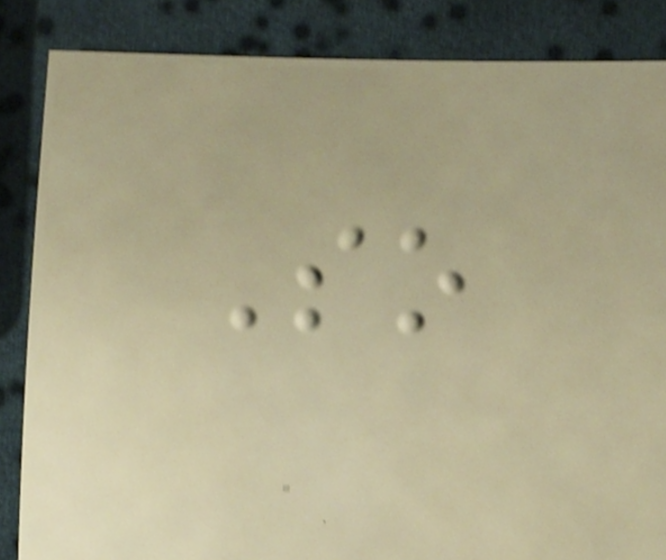So
